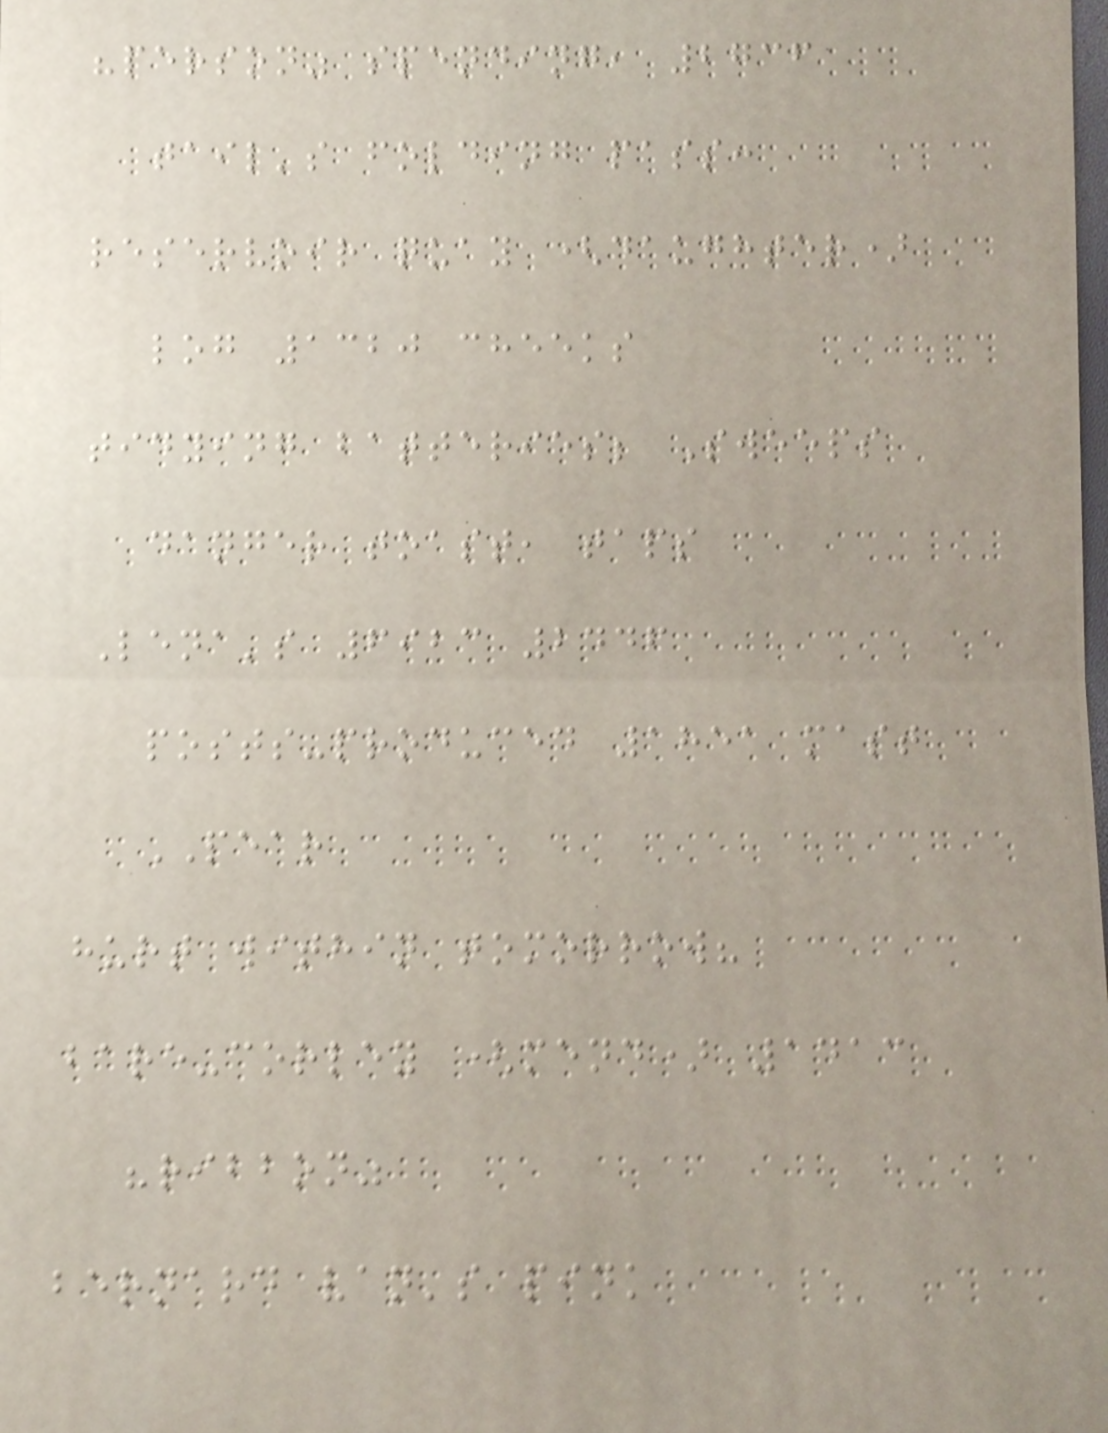"person" spending, 2736
tail's folding pass:
reservoir quay (daughter)
log 1320 cheeks
tidying batteries; Sweeps
danger toast, taps
Lena's 6923 2446
posts-produced 1851 mast
PEAR
hurt within tomorrow?
bare-corley (mend) 1413
"ribbon"
bernard van's pink
